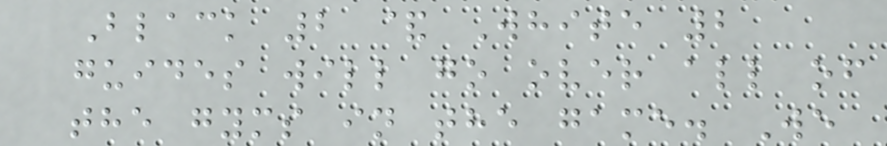Black 2 & White 2
guides will go over all of
the gyms in the game. We
